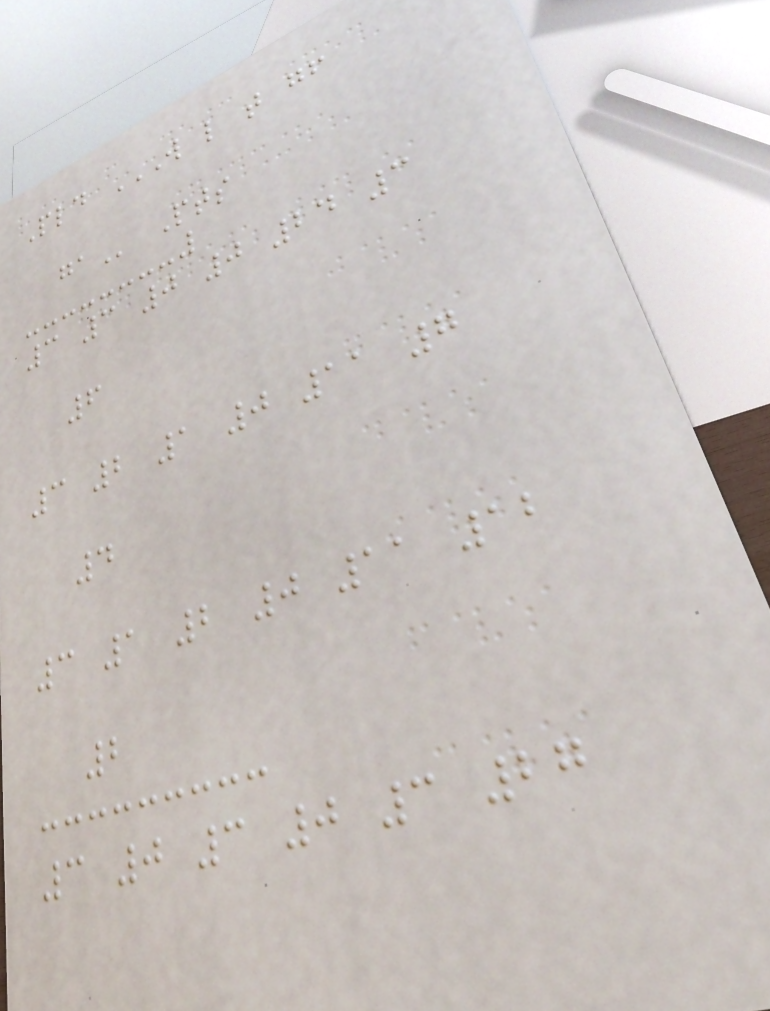Pld W L T GF
GA Pts
3 3 0 0 24 3
6
3 2 1 0 11 7
4
3 1 2 0 11 12
2
3 0 3 0 3 27
